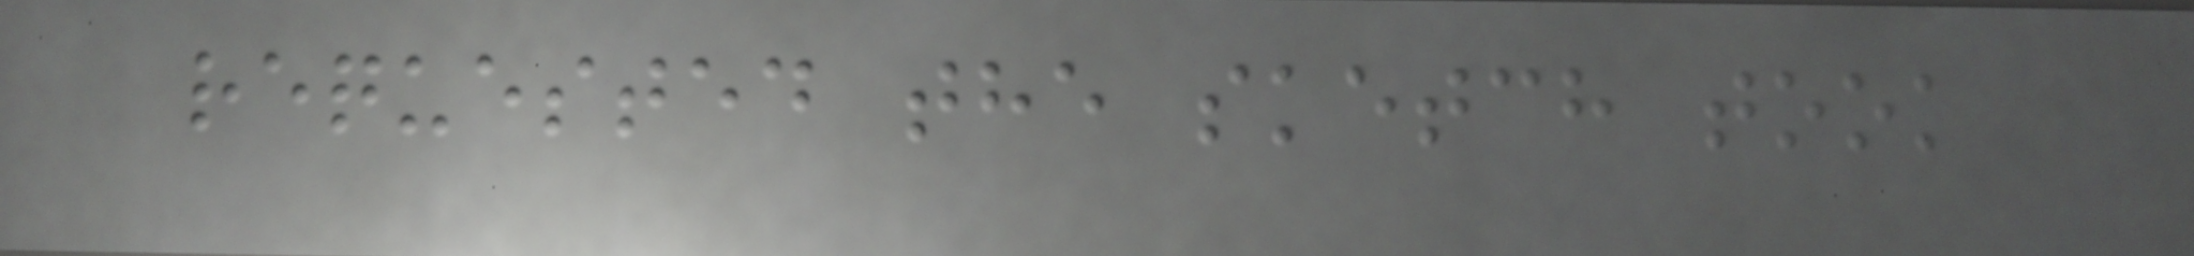requested the sketch took
